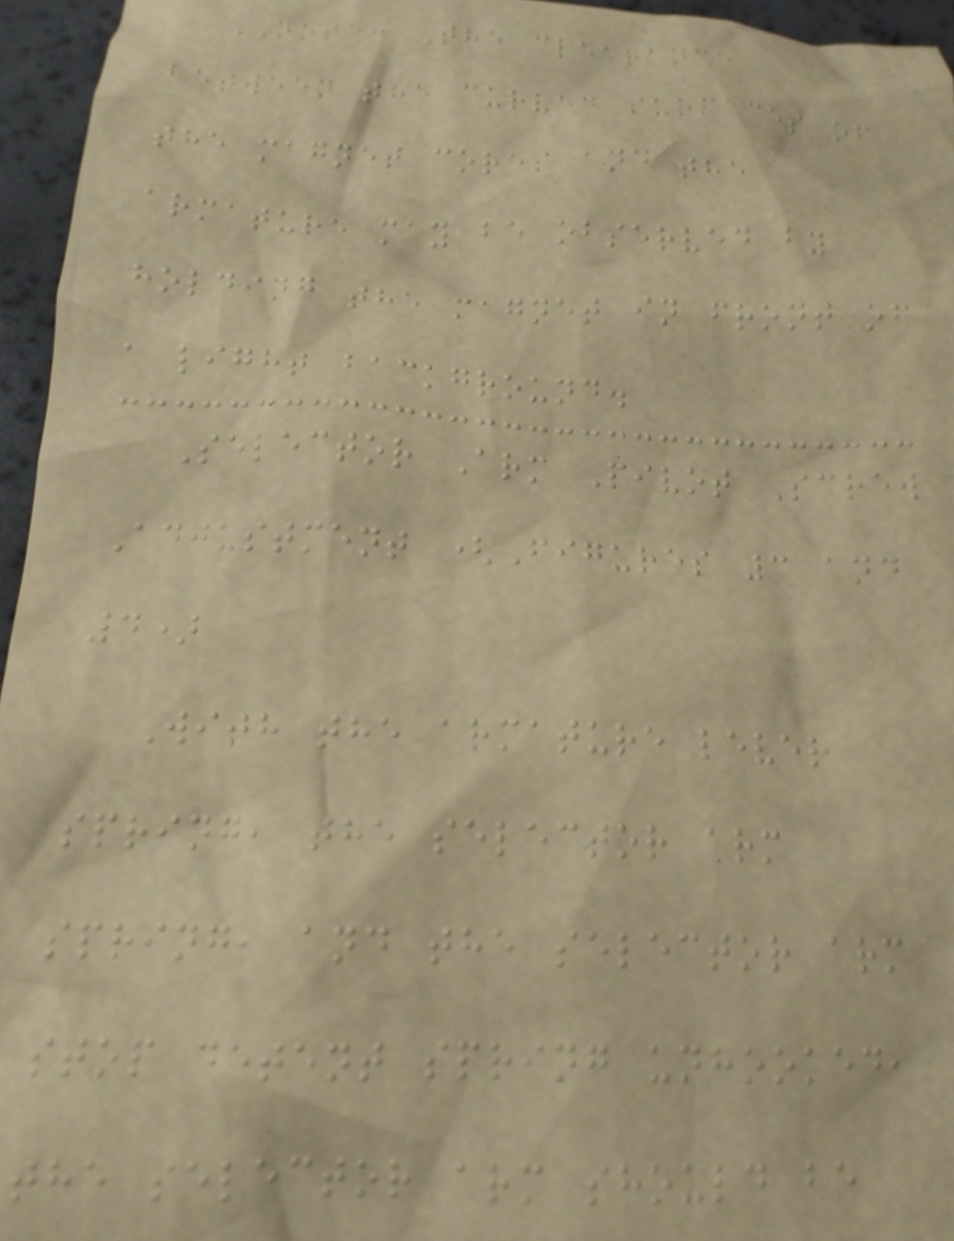NOTE: The clearance
between the curved surfaces of
the magnet cores and the
armature may be observed by
holding the magnet in front of
a light background.
Selector Arm Pivot Screw
Adjustment (Figures 3 and
4)
With the armature lever
spring, the selector arm
spring, and the selector arm
stop detent spring unhooked,
the selector arm should be
